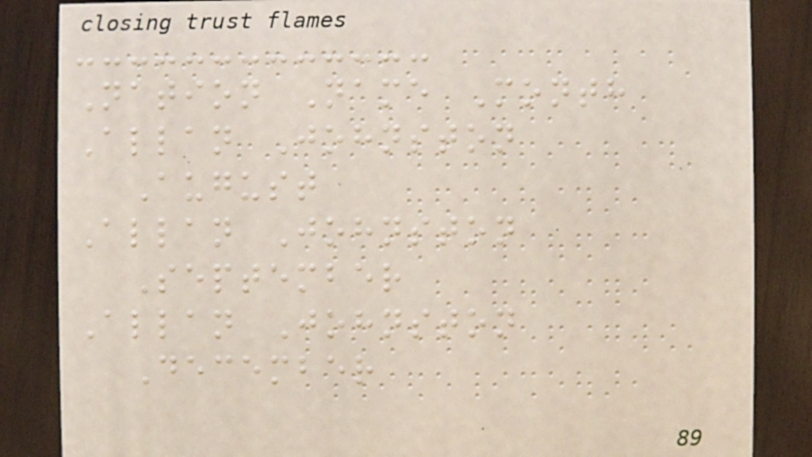Nation Name Month
Allan Johnston
August
Allan Johnston
September
Allan Johnston
December
